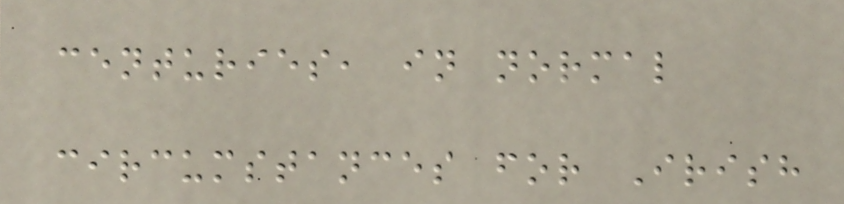centuries, in normal
circumstances for Irish
